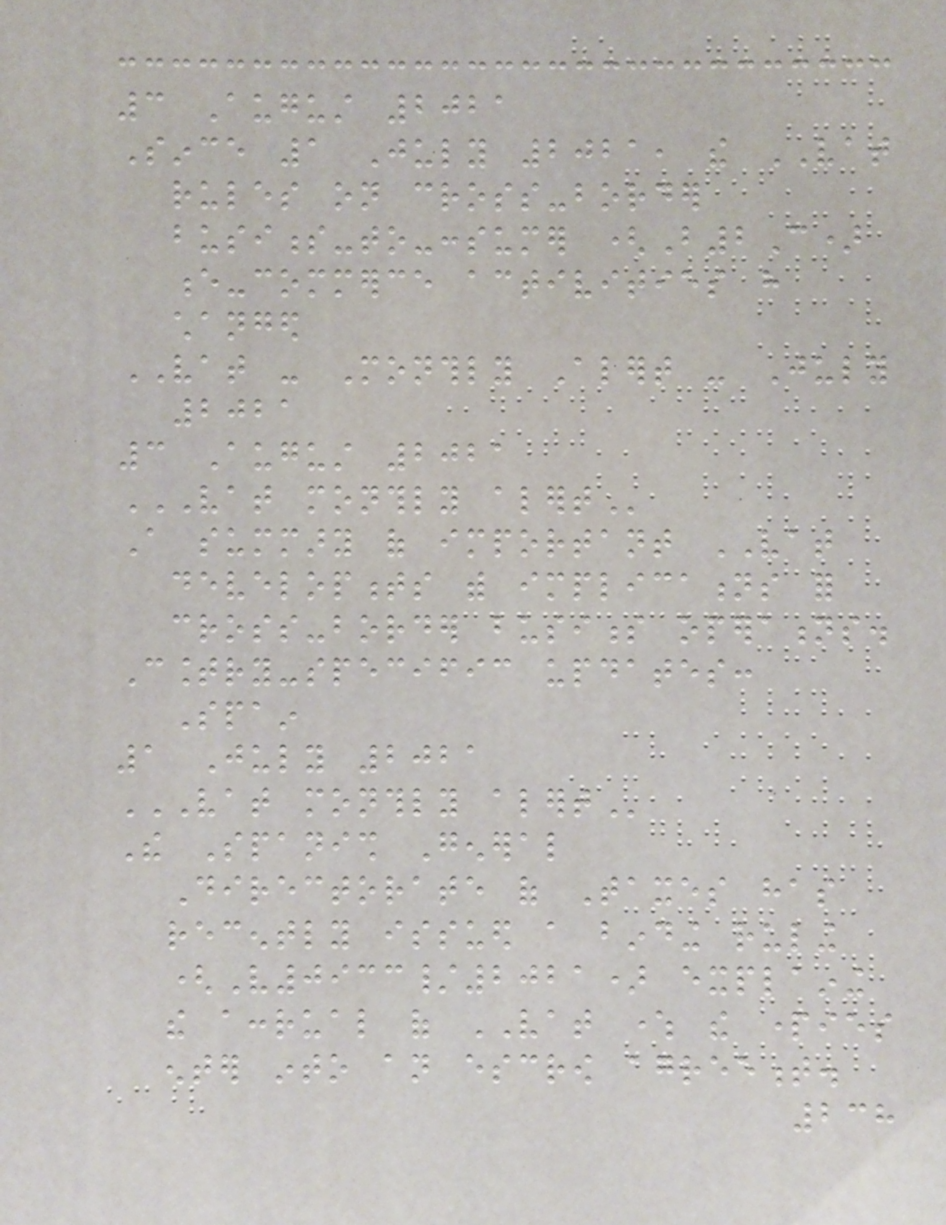3 August 2021
Since 1 July 2021, the VAT
rules on cross-border
business-to-consumer (B2C)
e-commerce activities have
changed
VAT - Monthly Alert - July
2021
3 August 2021
VAT MONTHLY ALERT
A summary of important VAT
developments with implications for
cross-border business operations.
Country-specific updates:
Spain
1 July 2021
VAT MONTHLY ALERT
The Spanish General
Directorate of Taxes has
recently issued a binding ruling
(V0933/2021) explaining
the accrual of VAT where the parties
enter into an escrow agreement.
238
